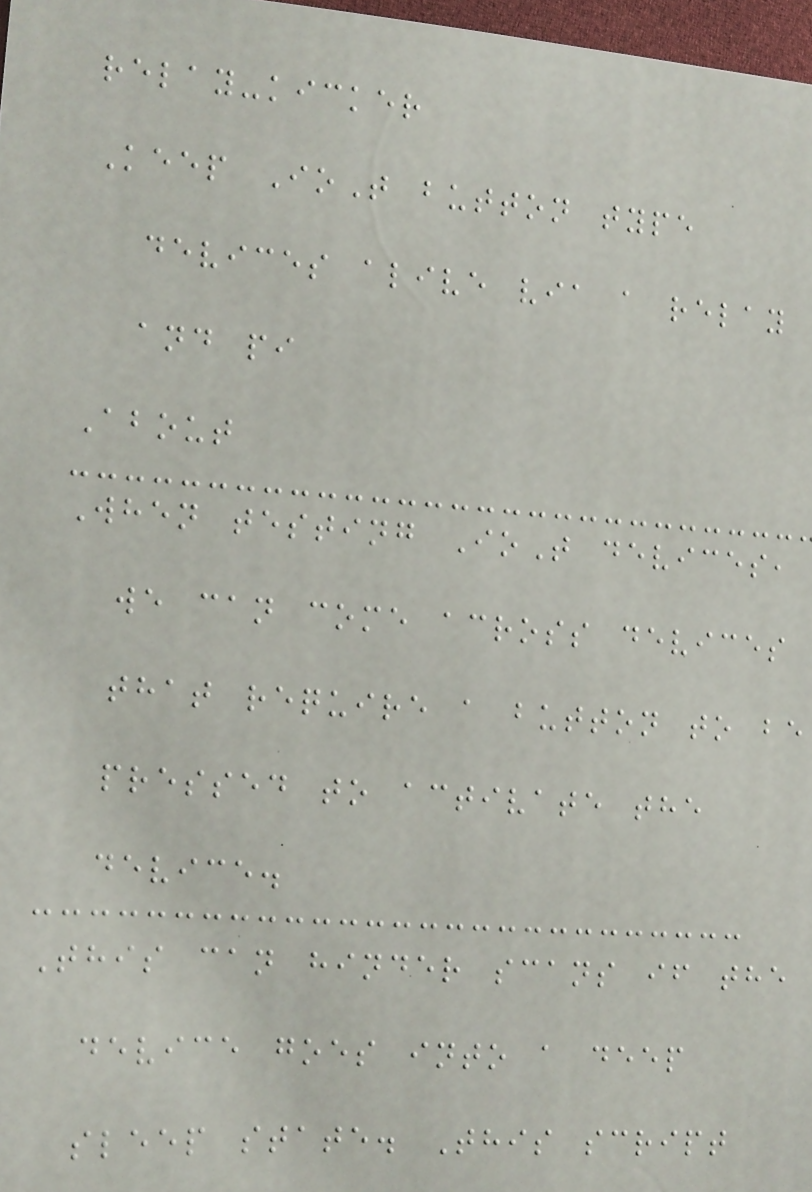relay-kicker
Keep IoT button type
devices alive via a relay
and pi
About
When testing IoT devices,
we can come across devices
that require a button to be
pressed to activate the
device.
This can hinder scans if the
device goes into a deep
sleep state. This script
